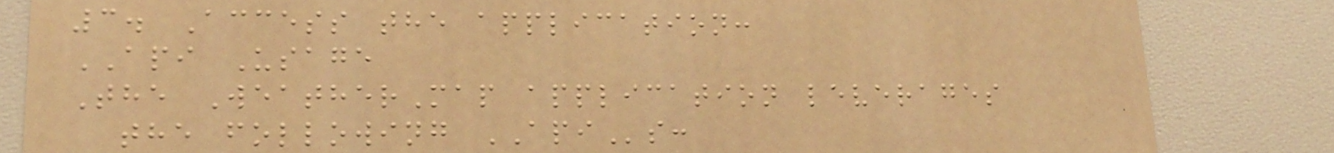3. Access the application:
API Usage
The WeatherMap application leverages
the following APIs:
